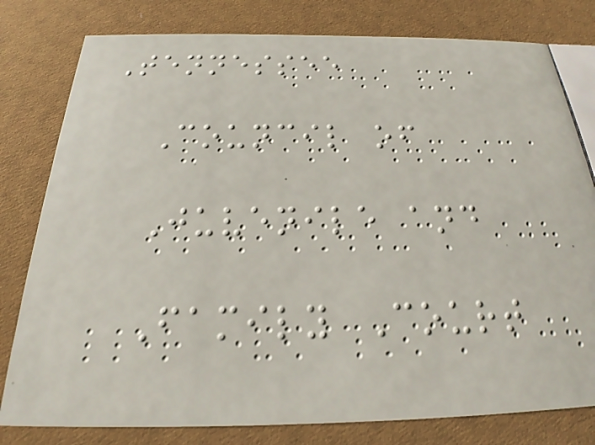Tennessee
Council of
Juvenile and
Family Court
